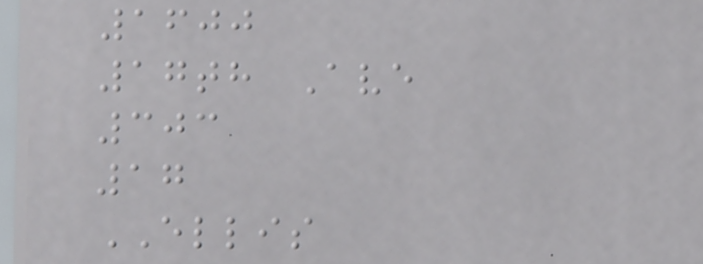1600
17th Ave
303
17
ELLIS
